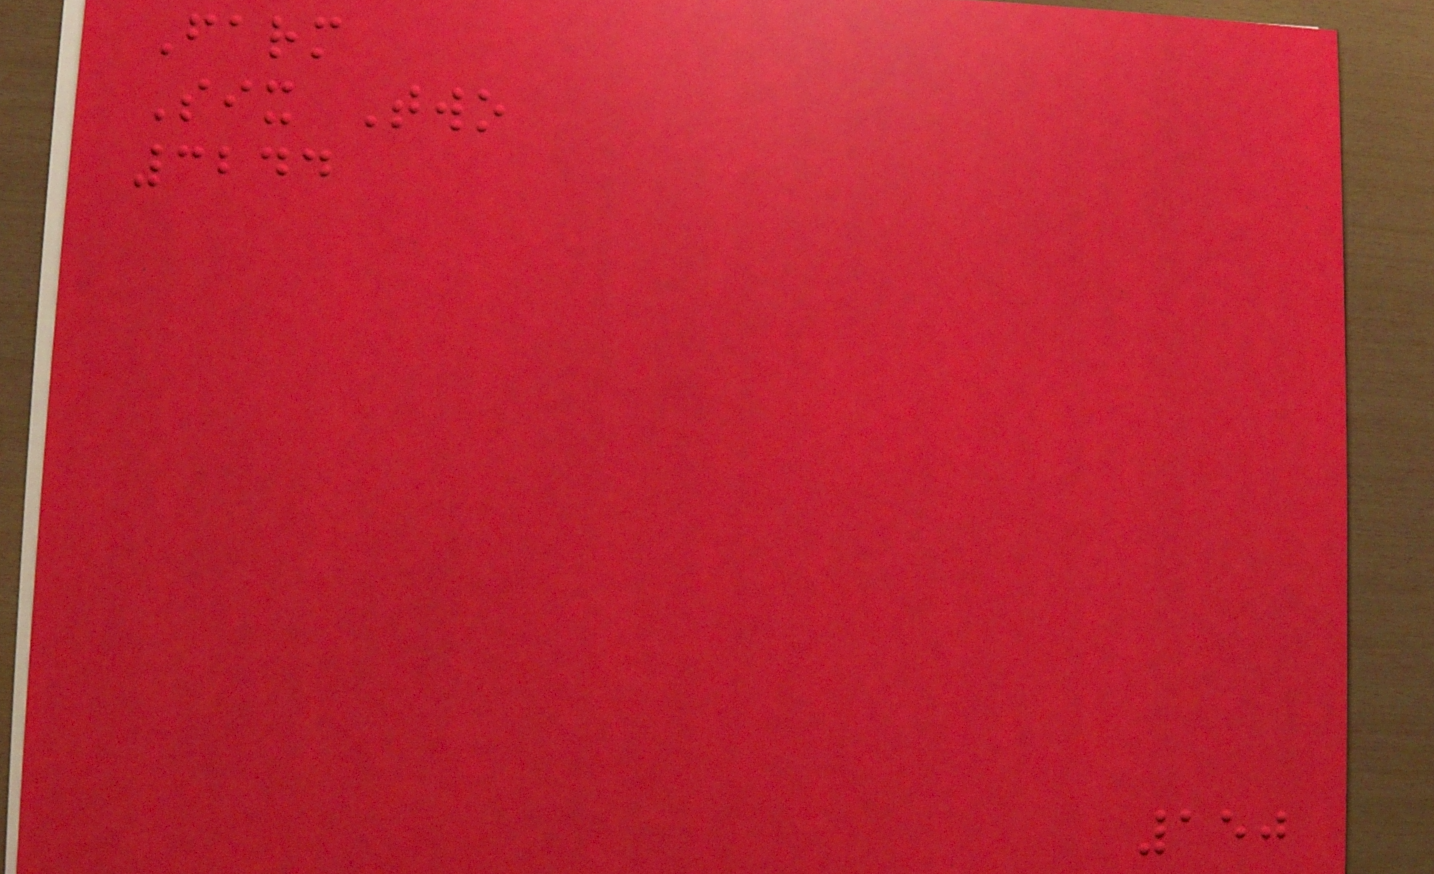Farm
Six Two
3244
150
